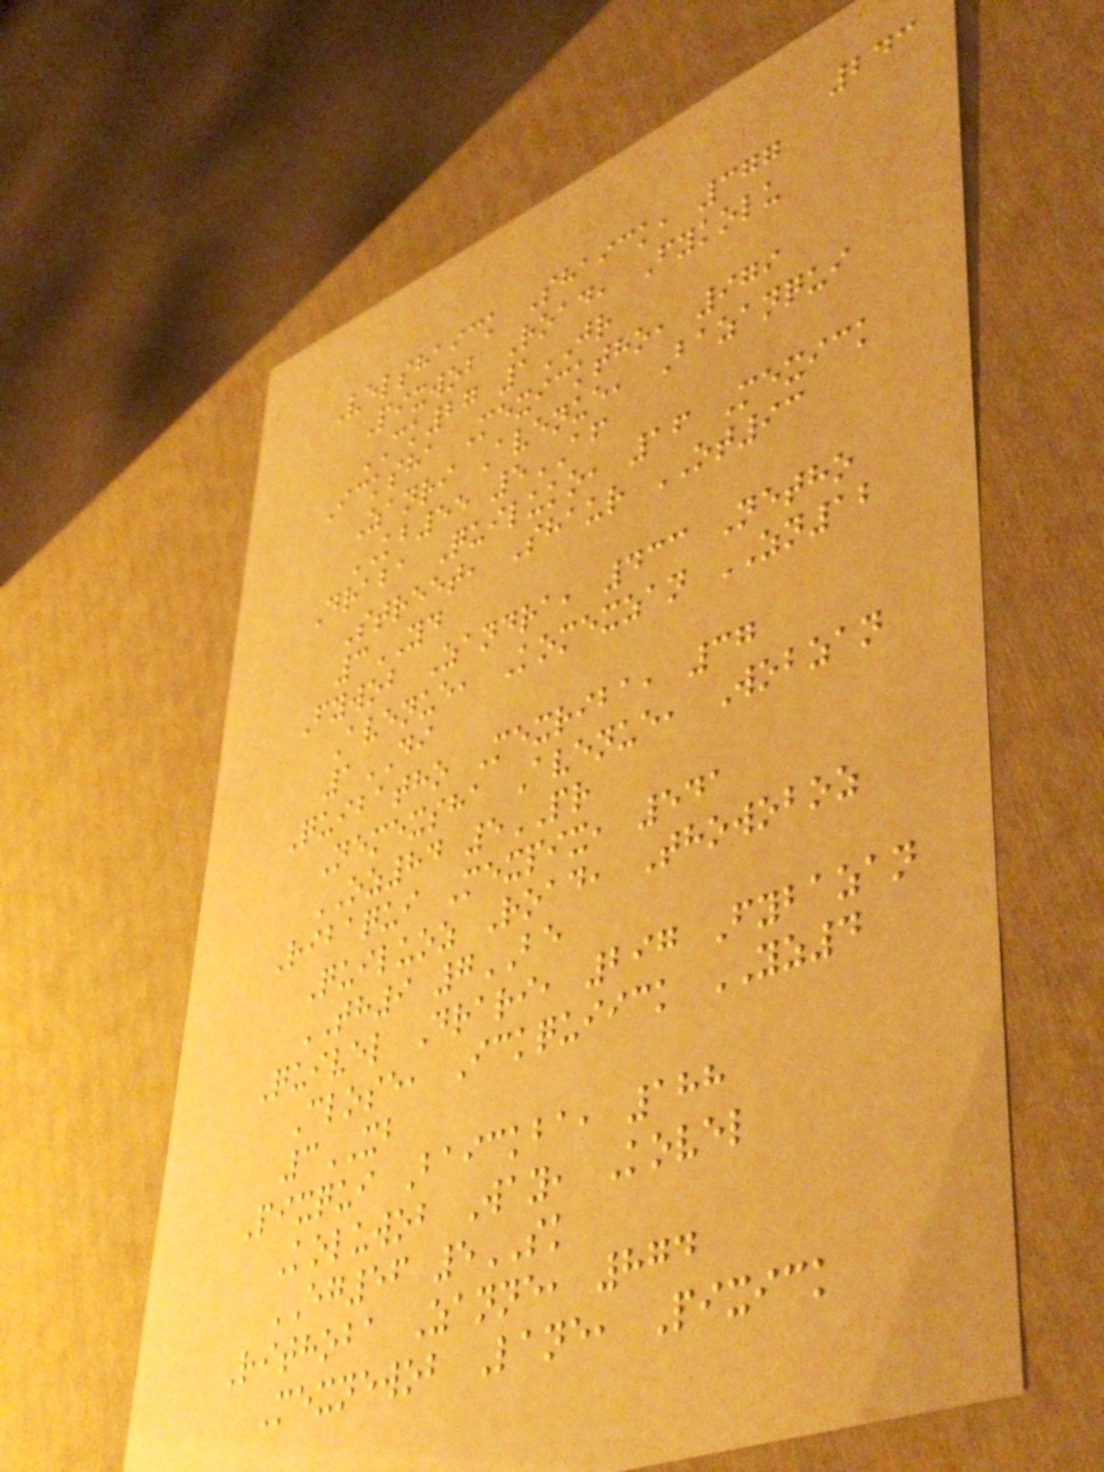243
Velshaick Shaick, 377
Pixwob Road, Fykolu
CK27 1JR
Icksha Mexicktho, 979
Zanri Avenue, Bazanqui
KB55 5AF
Draba Quiluko, 16 Mexick
Street, Shaur OT93
3YD
Fywob Zandra, 433 Netho
Avenue, Komexzan ZN12
1DI
Quibatho Mexriba, 37
Nemexsha Avenue, Wobzan
OZ84 5PR
Ribaqui Mexpix, 541
Quiluoz Road, Thowoboz
TH9 7BE
Quivel Drari, 297 Fybazan
Close, Ickquiick YZ4
3XB
Pixqui Baickba, 188
Koluwob Way, Kovel
EG56 5SK
Rithoba Zanne, 874
Mexnewob Lane, Pixick
